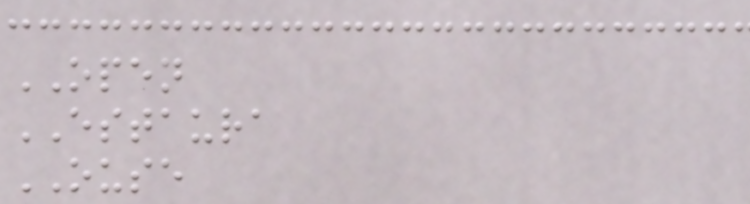OPEN
ESTAURA
OUSE
